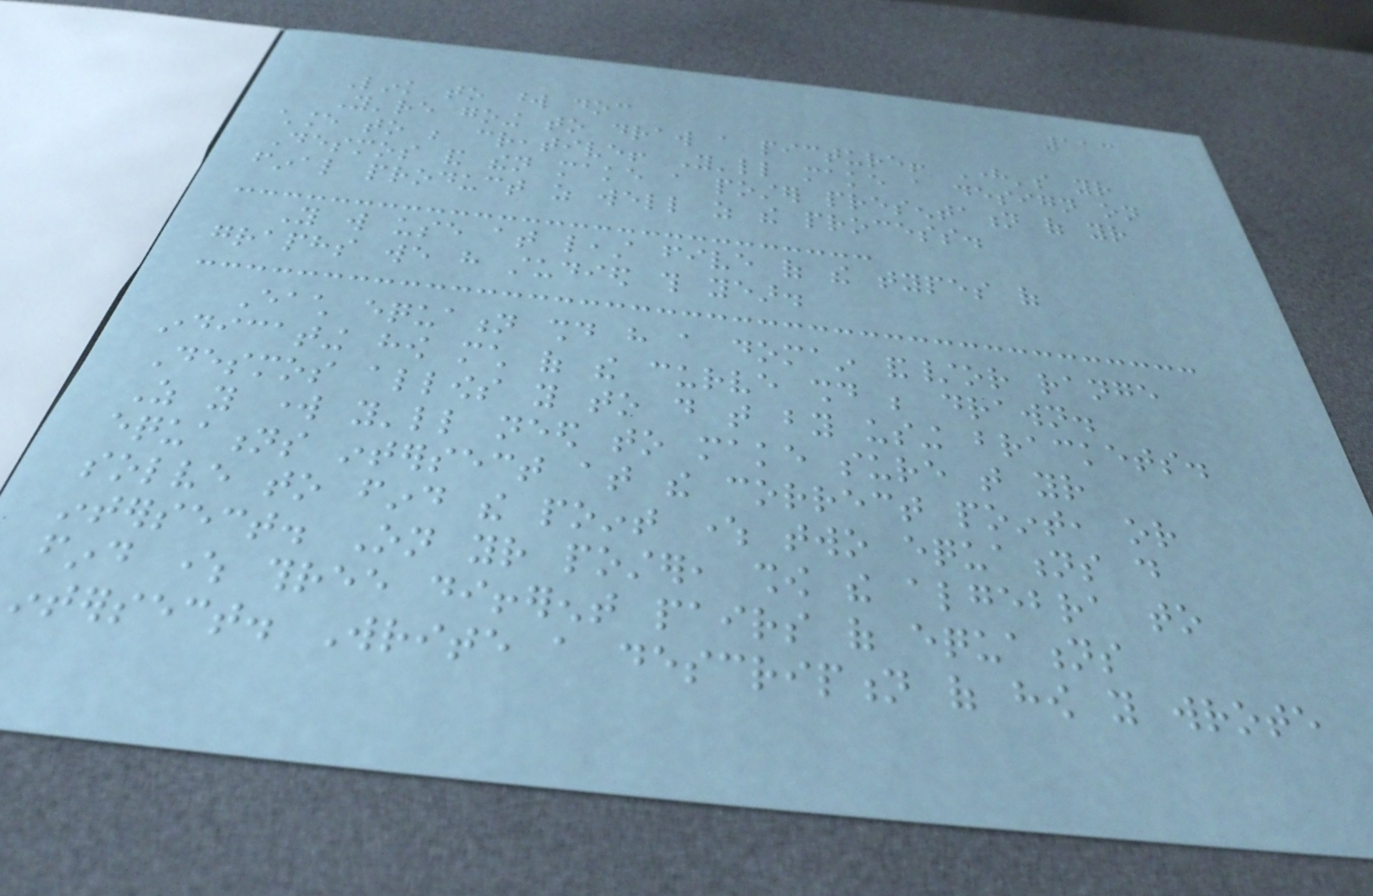113
Link to word doc
You're going to draw a picture! Here's your
chance to be creative! You'll make a design on
Desmos and then make a poster presentation of your
final product as well as the process.
You will use at least five of the types of
graphs we have studied this year.
Each equation should have a domain and/or range
indicating how much of the curve should be drawn.
Desmos allows you to do that by using brackets.
As you work you'll need to make sure that your
equations intersect at the correct point, or
solve to find the point where two equations do
intersect. On your poster, show the algebra to
find where three different pairs of equations
intersect. Write a description of how you wrote
